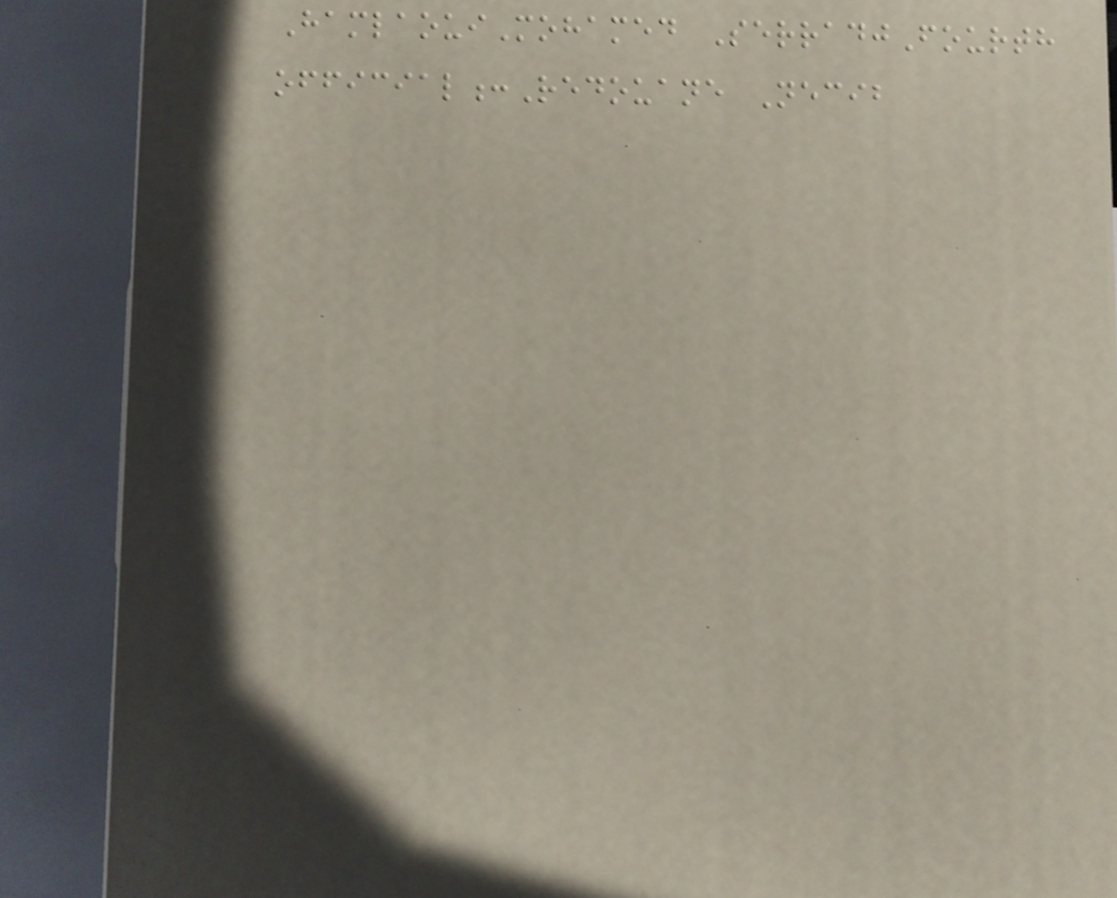HamlaouiMohamed SerradjFourth
official:Redouane Necib
